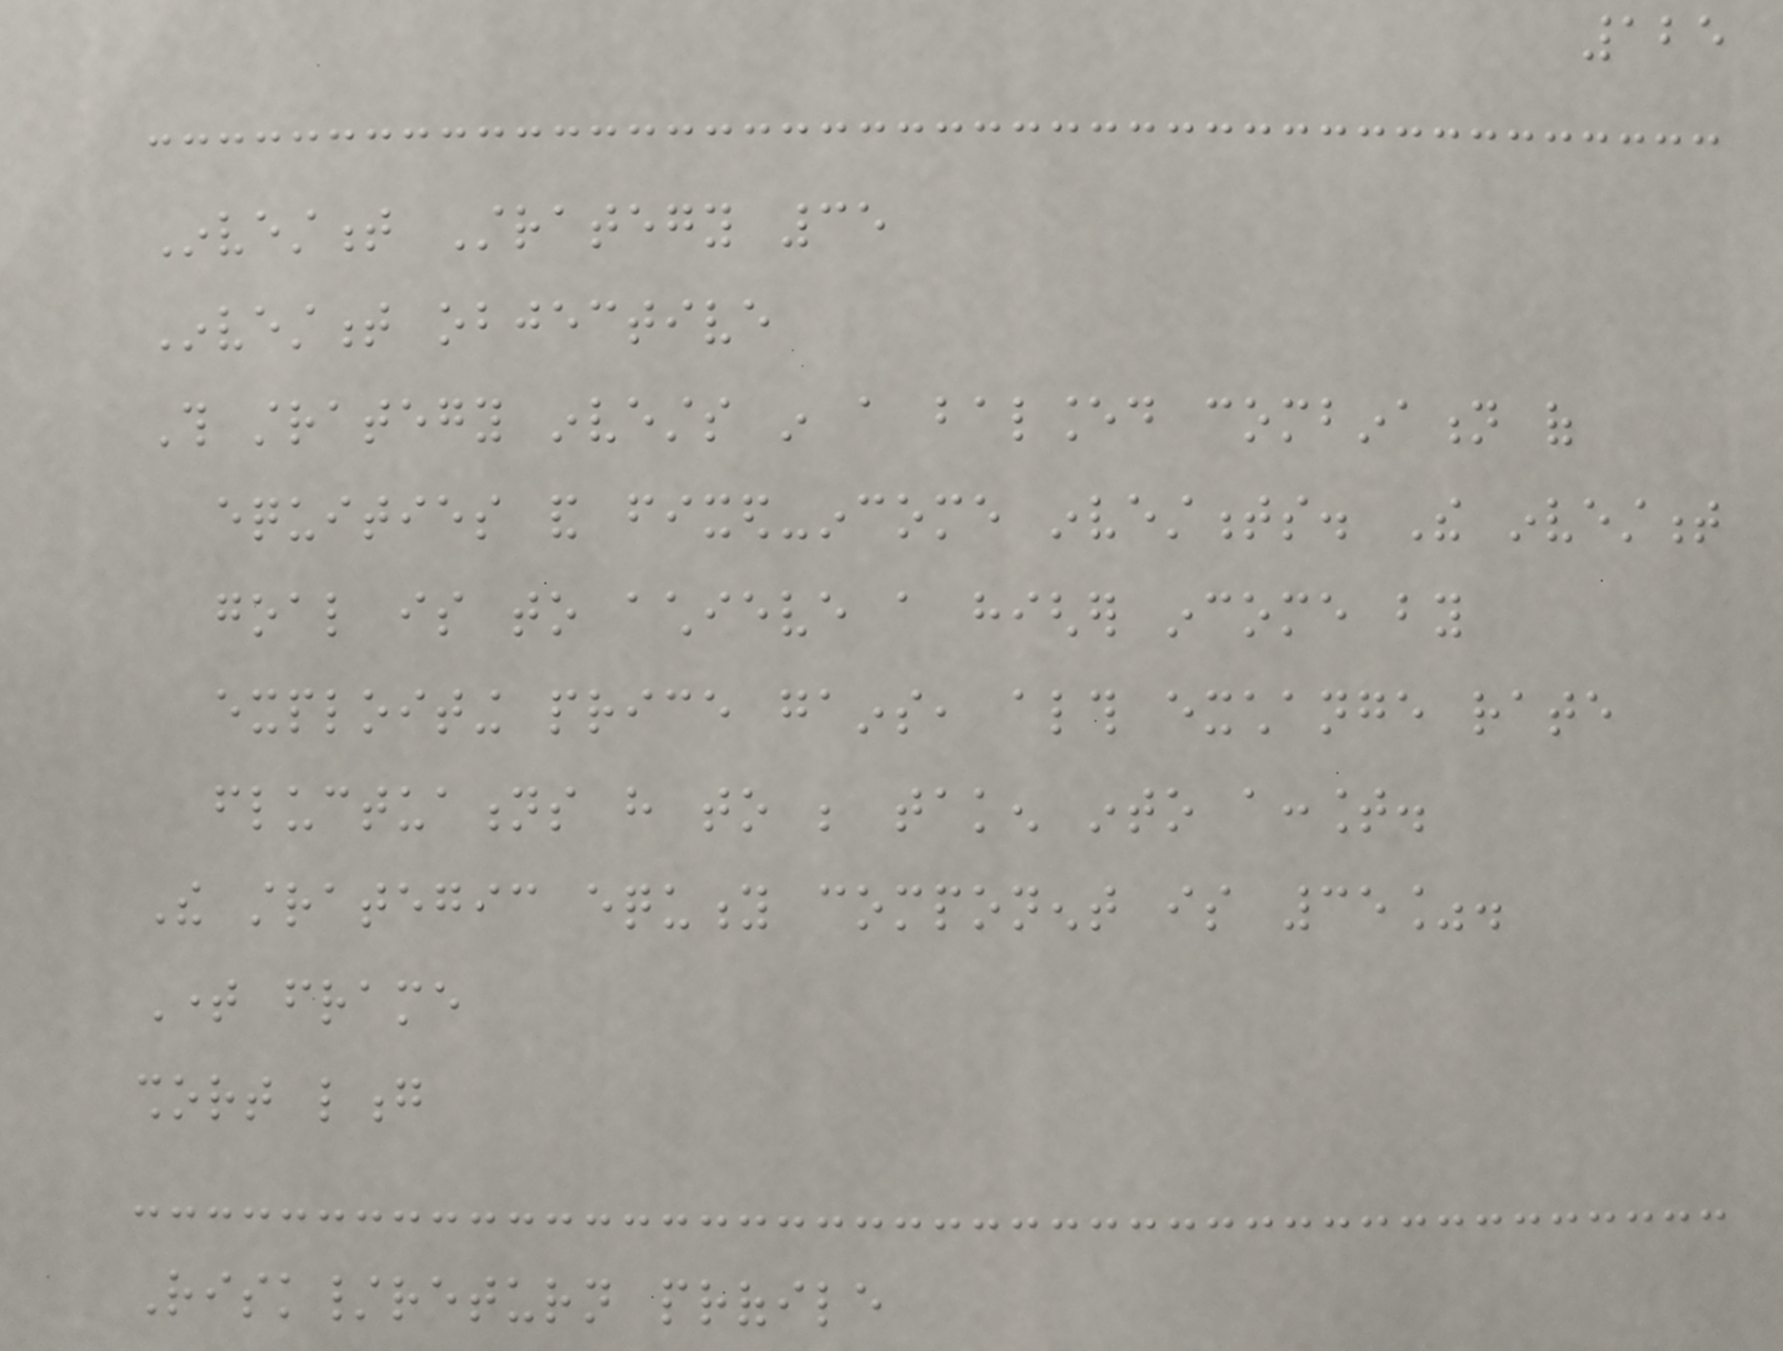125
Investment Strategy 35
Investment objective
This strategy invests in a balanced combination of
equities and fixed-income investments. The investment
goal is to achieve a higher income by
exploiting price gains, although exchange rate
fluctuations have to be taken into account.
The strategic equity component is 35%.
Time frame
short long
Risk/return profile
